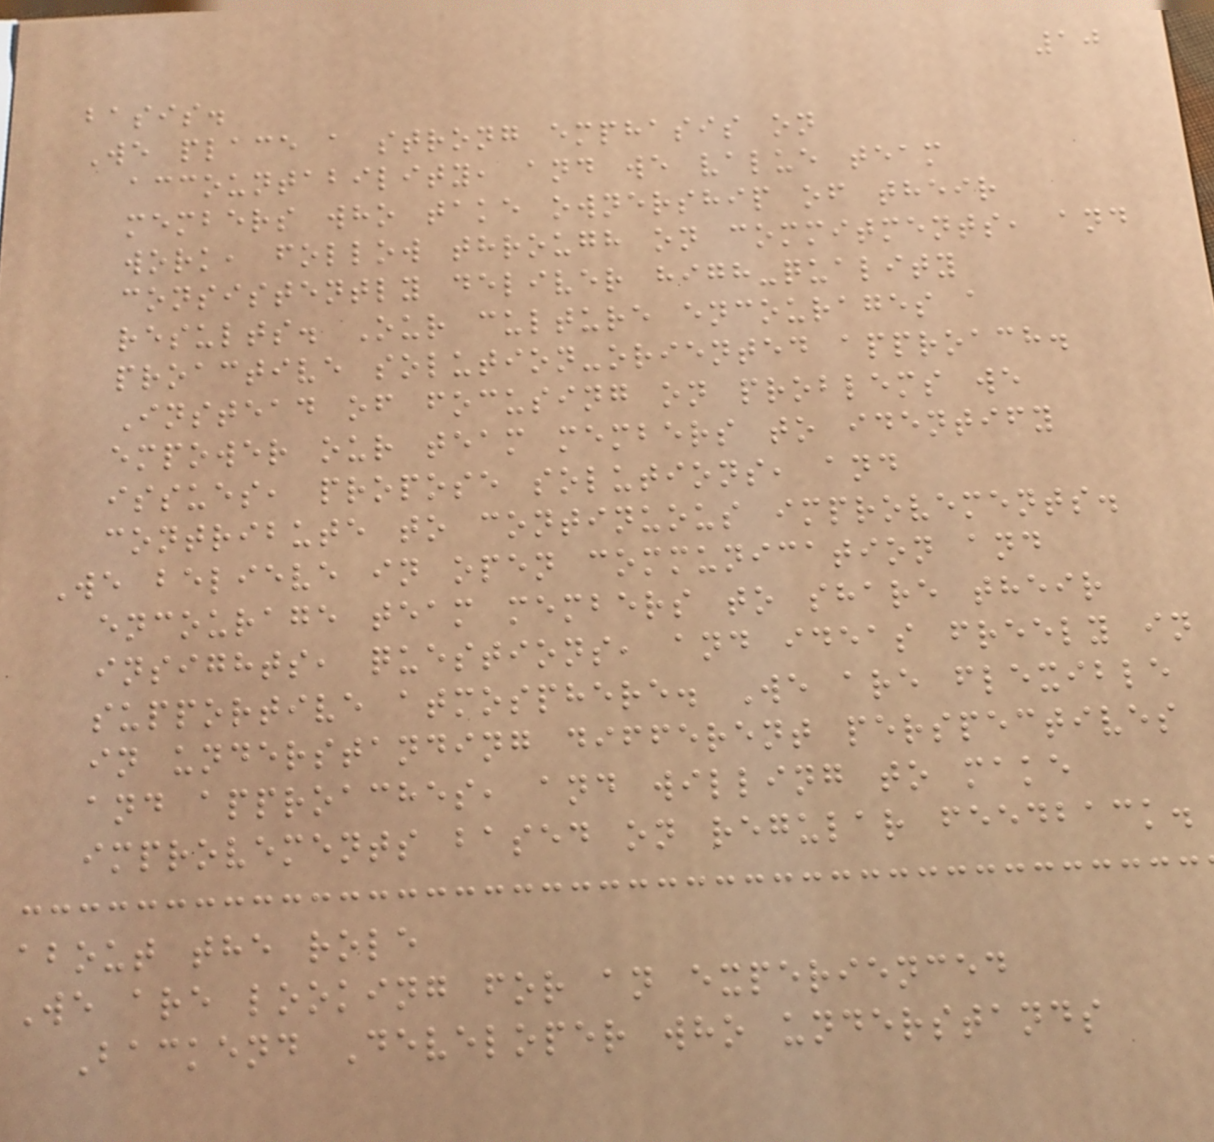10
basis.
We place a strong emphasis on
accountability, and we value team
members who take ownership of their
work, follow through on commitments, and
consistently deliver high-quality
results. Our culture encourages a
proactive solution-oriented approach.
Instead of focusing on problems we
empower our team members to identify
issues, propose solutions, and
contribute to continuous improvements.
We believe in open communication and
encourage team members to share their
insights, questions, and ideas freely in
supportive atmosphere. We are flexible
in understanding different perspectives
and approaches, and willing to make
improvements based on regular feedback.
about the role
We are looking for an experienced
Backend Developer who understands
